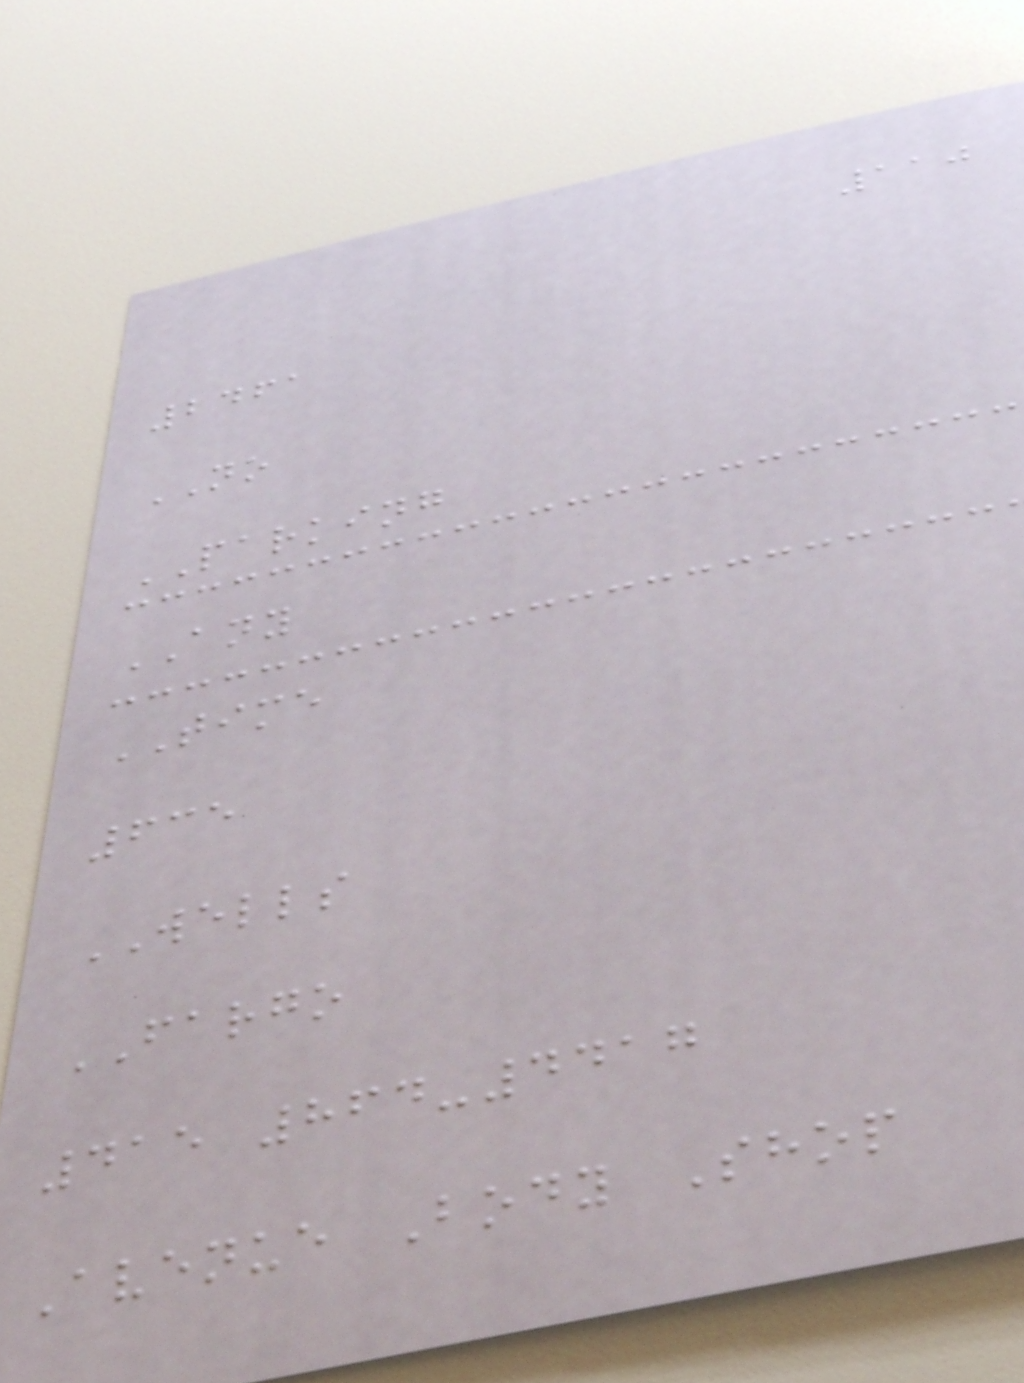110
2461
NO
PARKING
ANY
TIME
635
WELLS
FARGO
415 864-4417
Avenue Body Shop
